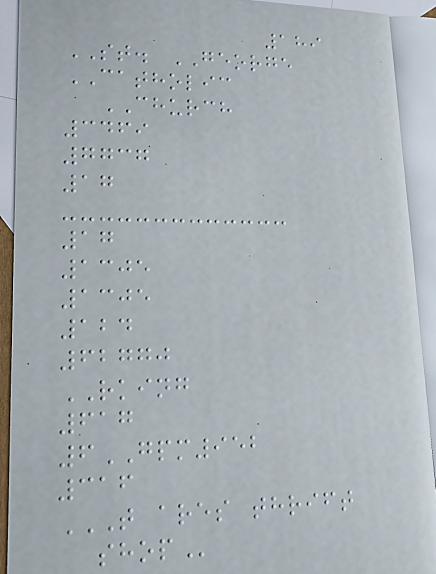189
ST. GEORGE
CATHOLIC
CHURCH
3469
7737
17
17
1305
1305
124
62770
RKING
617
6GPM952
316
T ARES THRIFT
SHOP
